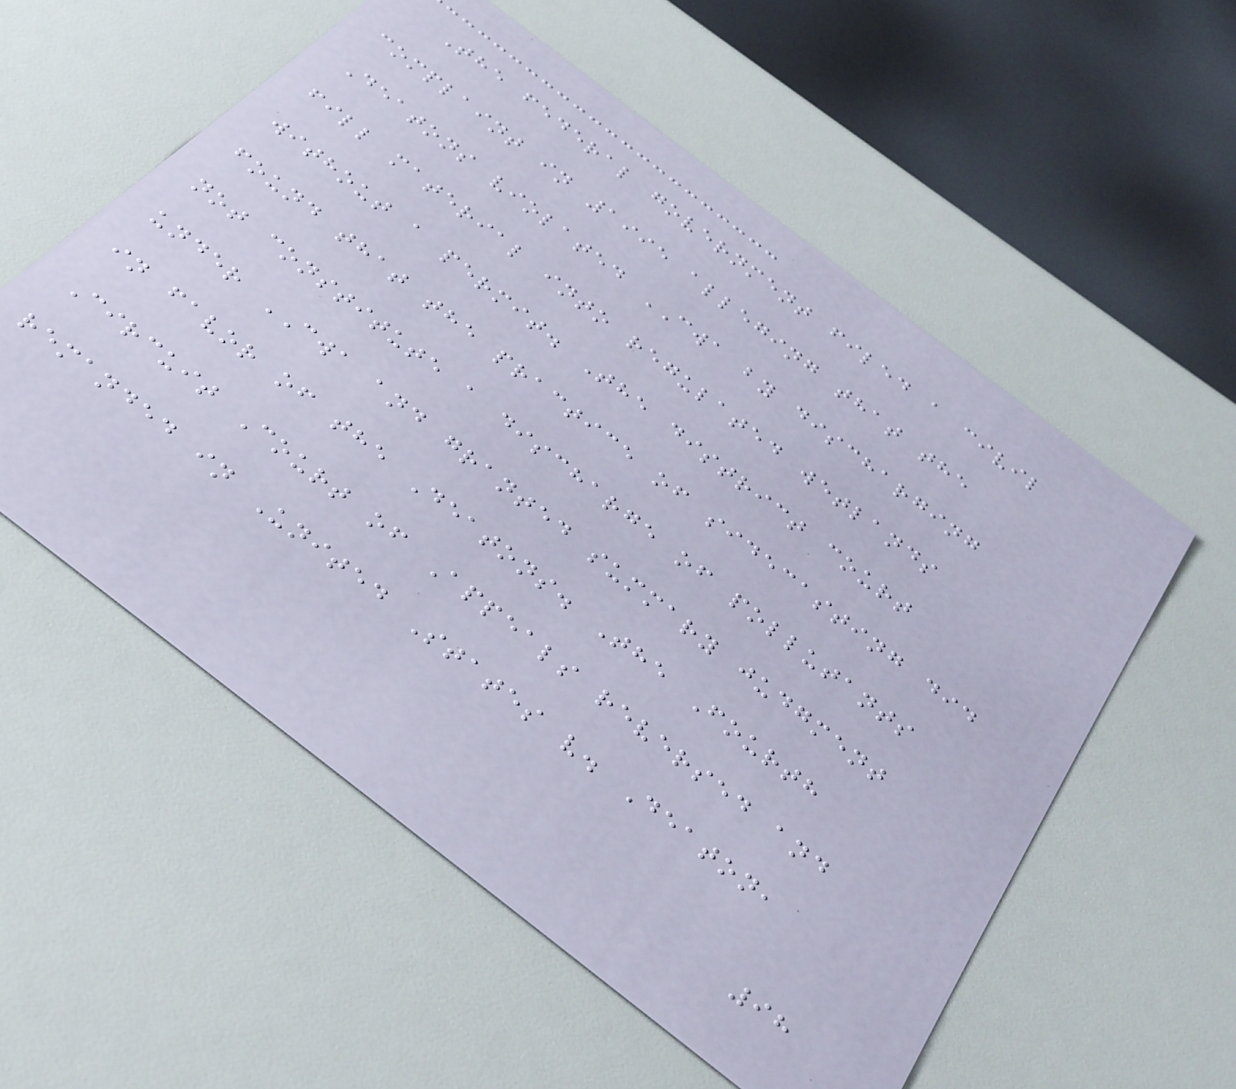The federal government filed a civil
complaint in 1995 alleging that the
Deatons violated CWA by discharging
fill material into regulated wetlands
without a permit. The district court
found that the practice of sidecasting did
not constitute a discharge of pollutants
under CWA and granted summary judgment
in favor of the Deatons. The Fourth
Circuit Court of Appeals reversed and
remanded in United States v. Deaton,
98
